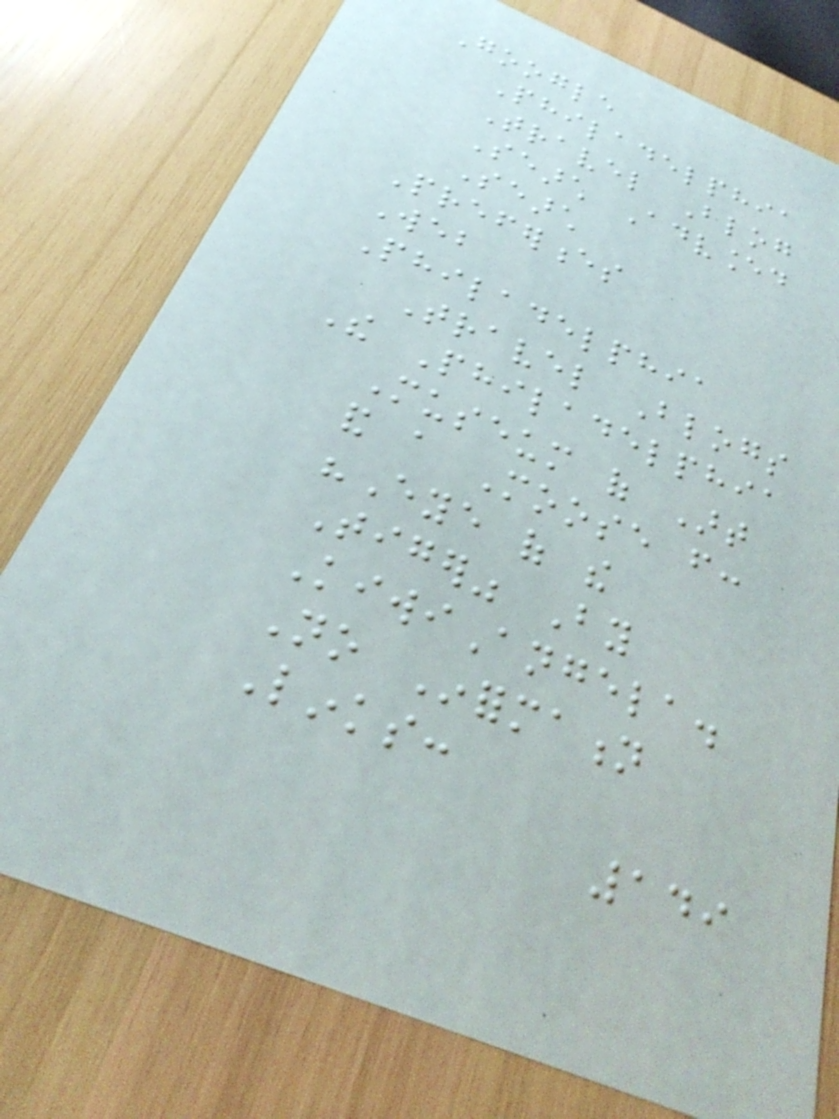Google
Philadelphia
Travel Blog
Search Advanced
Search
Preferences
Web
Philadelphia
Travel Blogs
The Philadelphia
Museum of Art
and a Moose from:
"Eye of the
Tiger" By
KiwiAngela.
No Information
Links:
149
